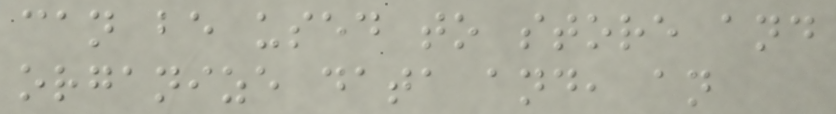can be used to store and
organize data and, an
